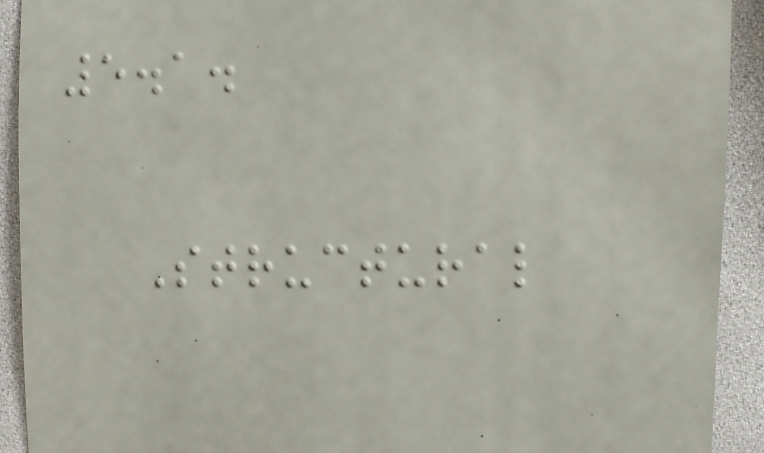5.1.
Structural
